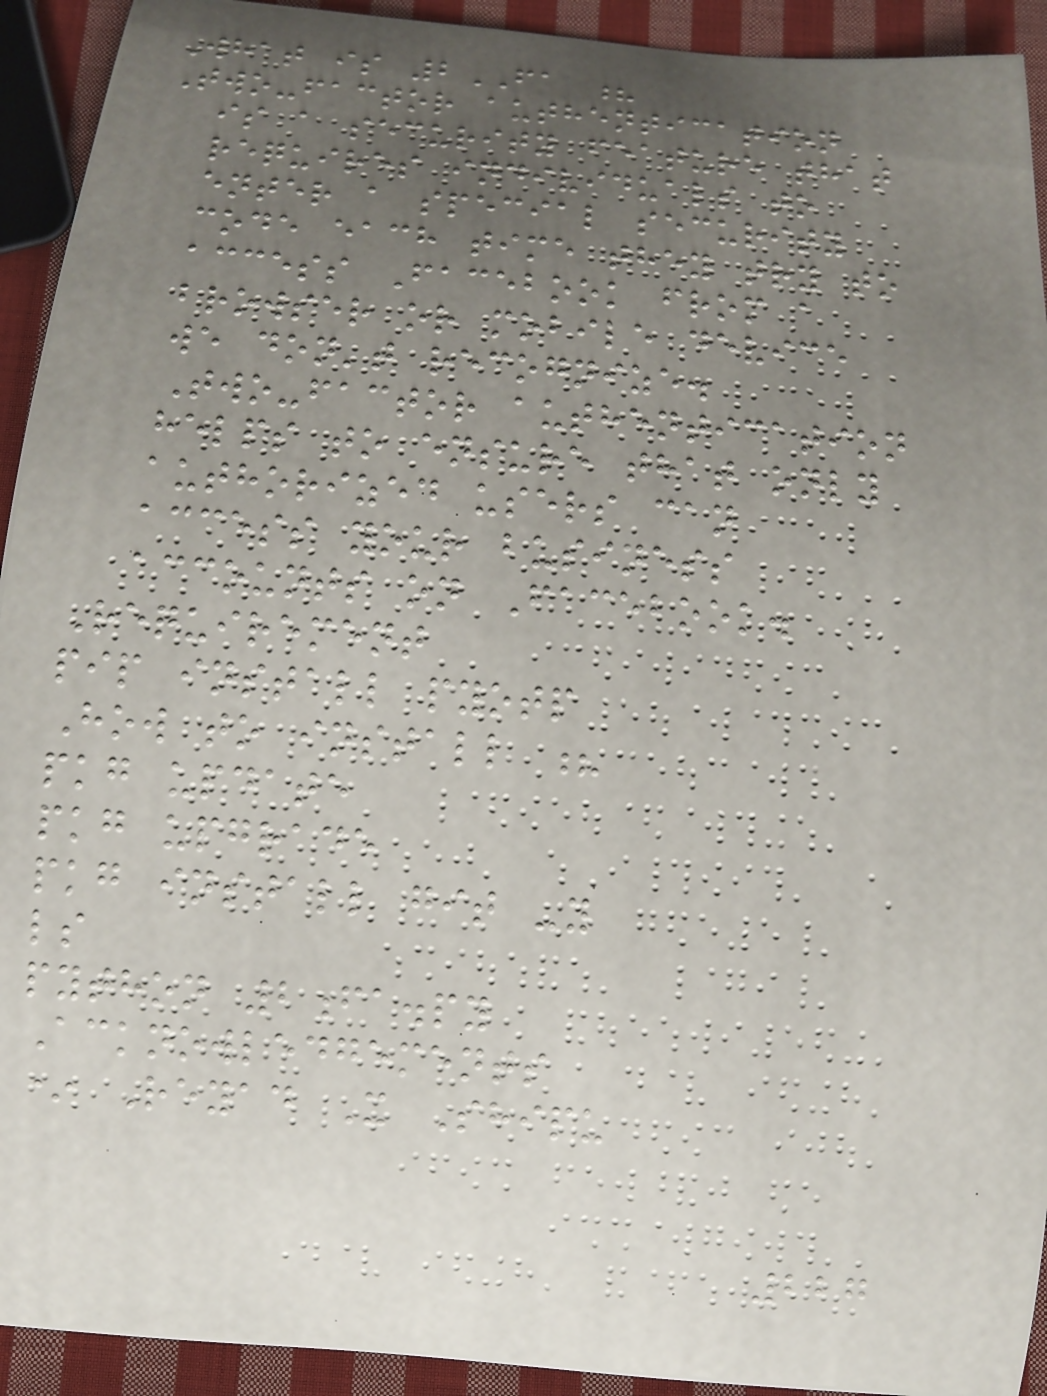What is 2FA ?
Two-factor authentication
is a security feature that
requires individuals to
enter a special security
code each time they try to
access Facebook from a
browser or mobile device
we don't recognize.
Two-factor authentication
helps to ensure that only
authorized users can
access your business
accounts on Facebook.
Requirement
pip install pyotp
How to install ?
pkg update
pkg upgrade
pkg install git -y
ls
python 2fa.py
Acknowledgements
* Reyad X Shipu
227
